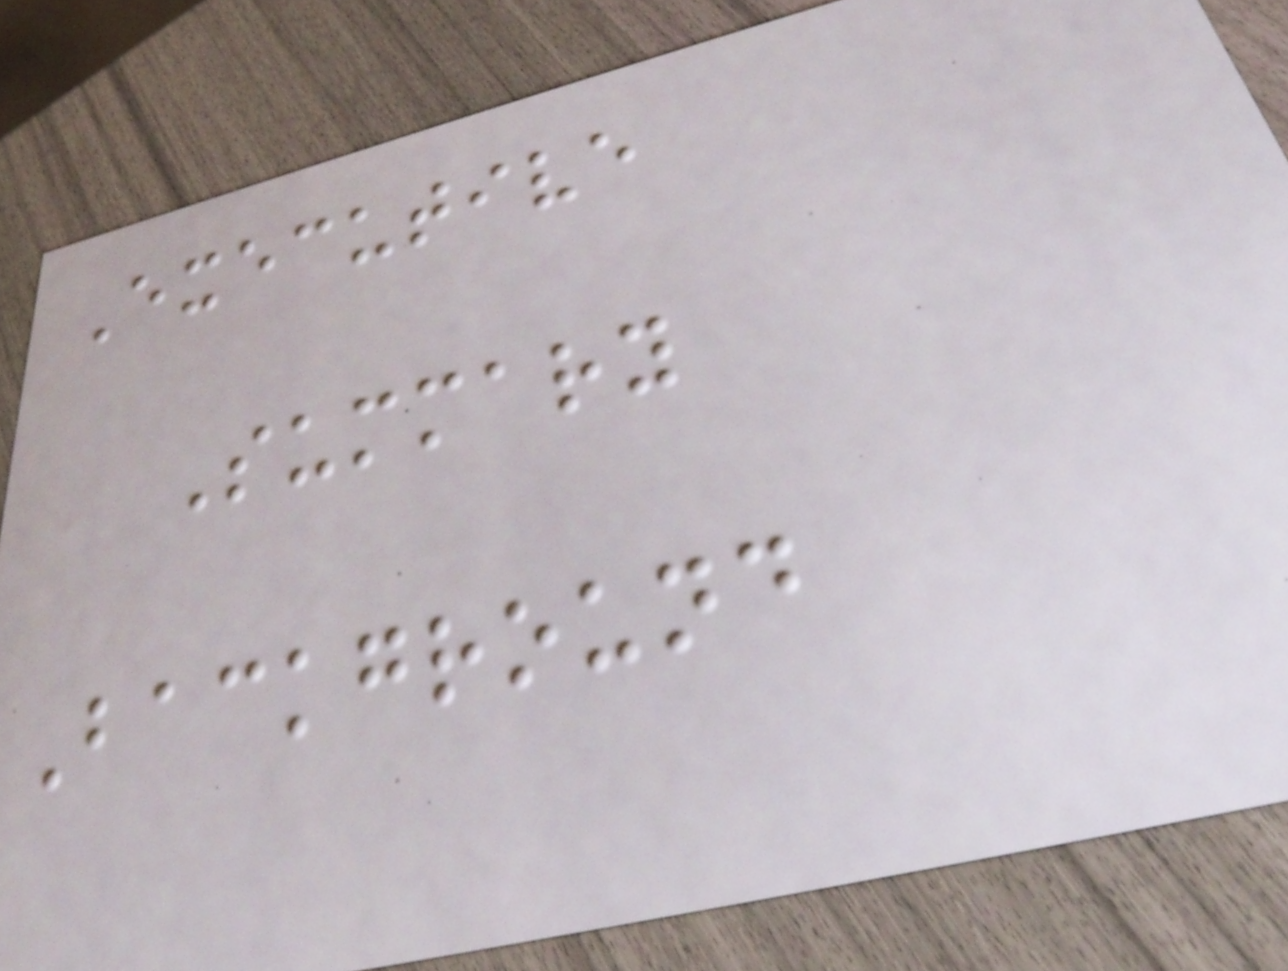Executive
Summary
Background
